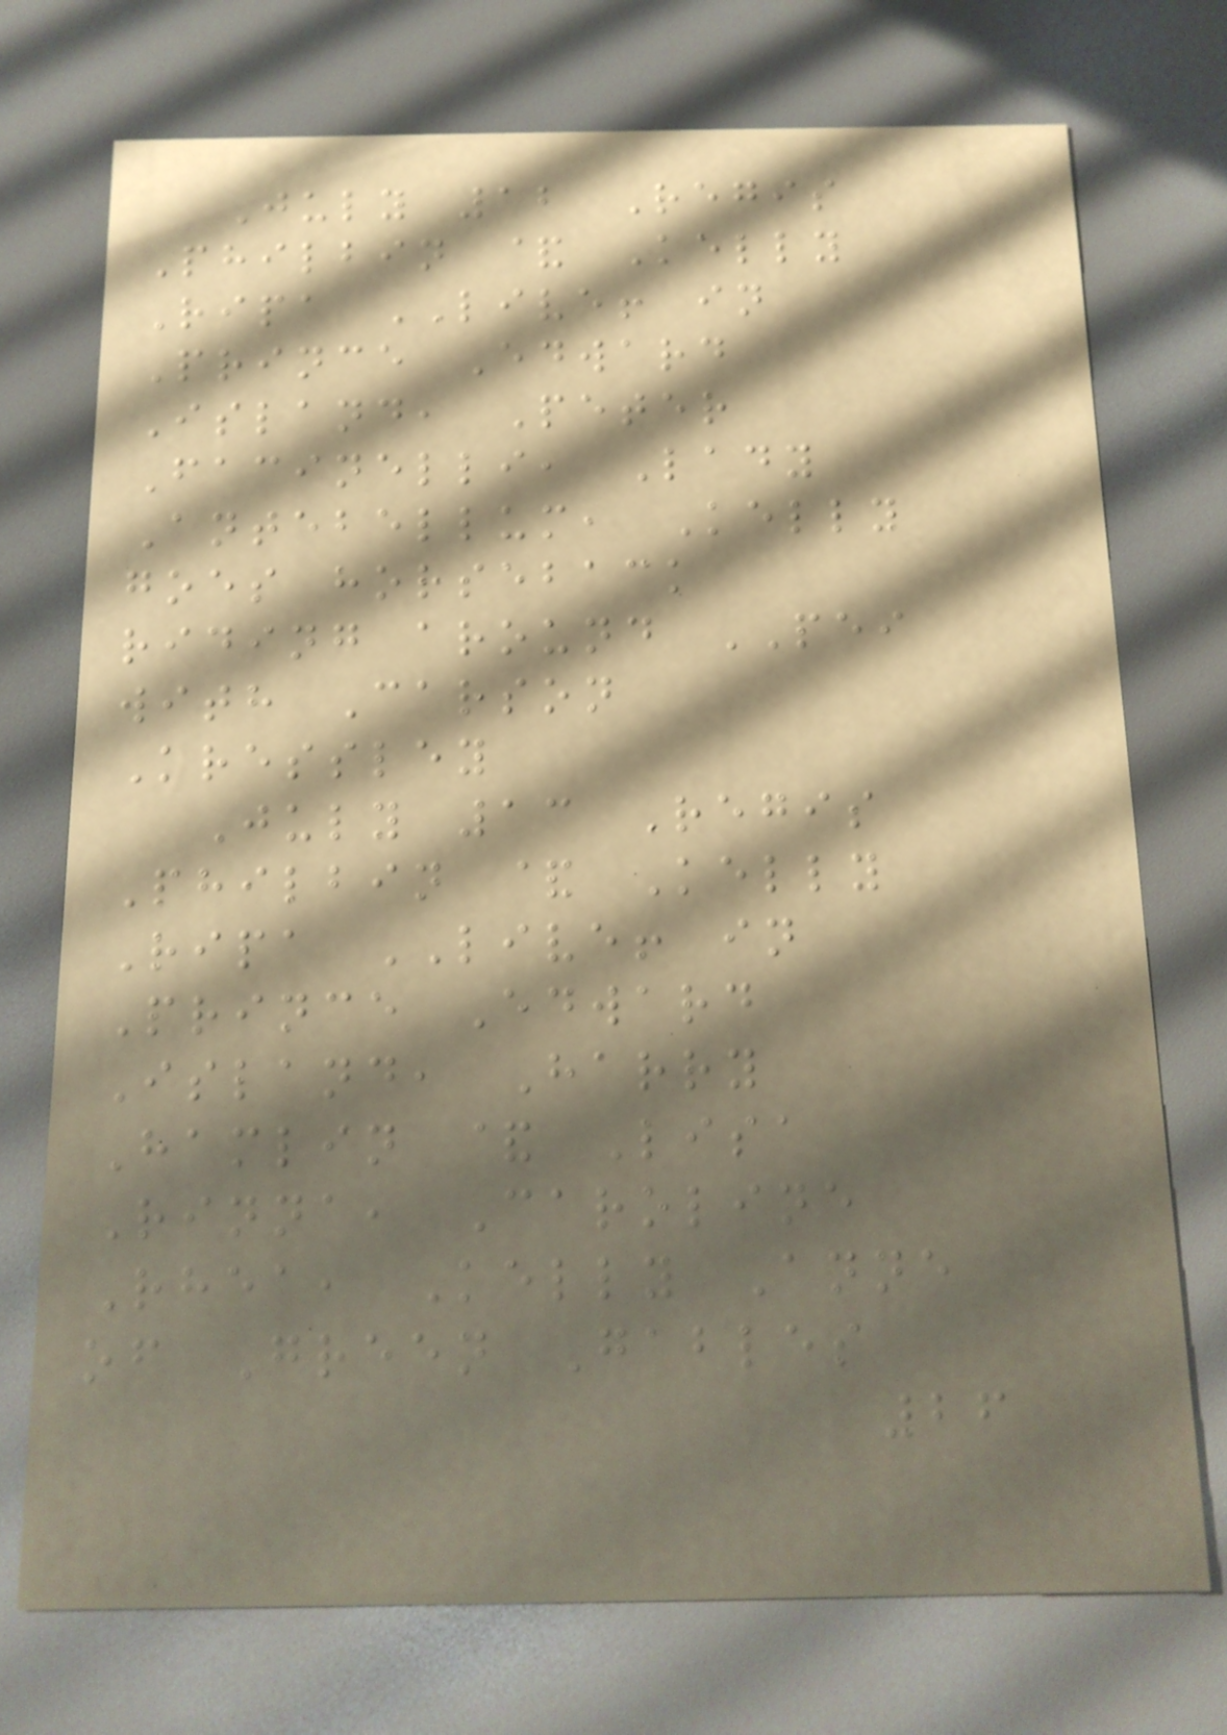July 12 Regis
Philbin & Kelly
Ripa LIVE! in
Prince Edward
Island, Peter
Facinelli, Lady
Antebellum, Kelly
goes horseback
riding around PEI
with Carson
Kressley
July 13 Regis
Philbin & Kelly
Ripa LIVE! in
Prince Edward
Island, Harry
Hamlin & Lisa
Rinna, Caroline
Rhea, Kelly Anne
of Green Gables
26
